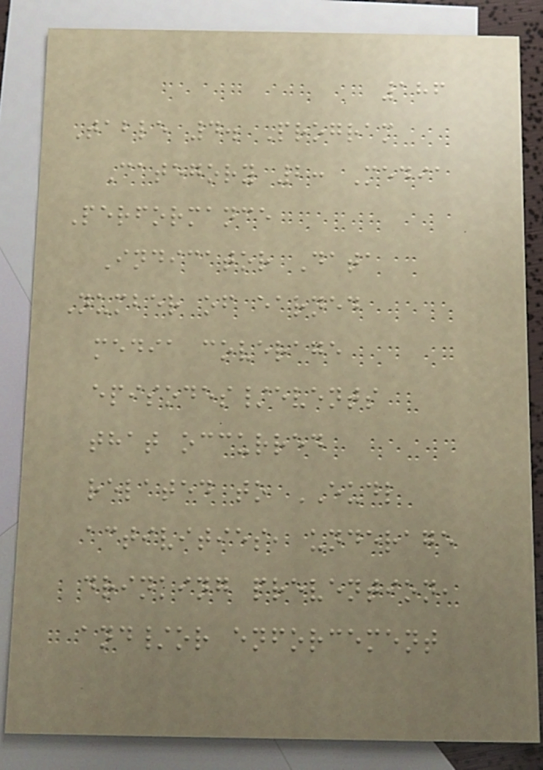186
Table 4. Program
Category 2: Media
Performance
Indicator Data
Number of earned
media coverage
episodes/events
that occurred
related to EUDL
activities, underage
drinking prevention,
and/or enforcement
